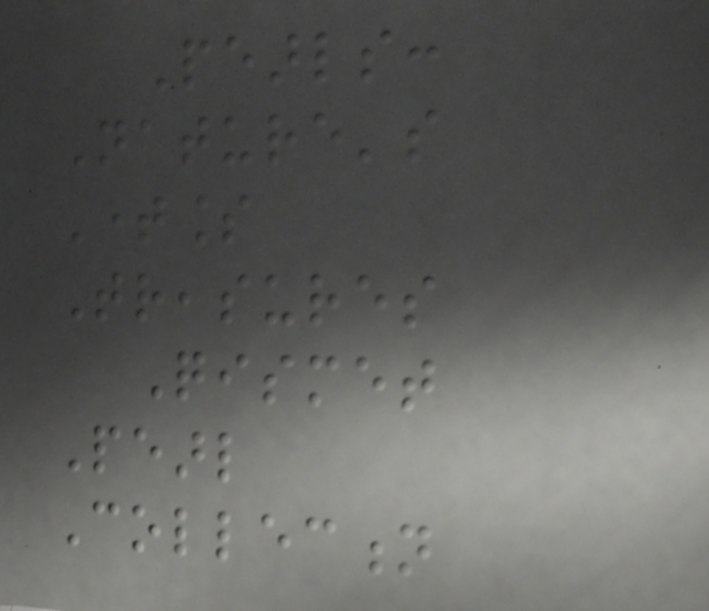Pearls:
Nature's
Timeless
Treasures
Qismet
Pearl
Collection
